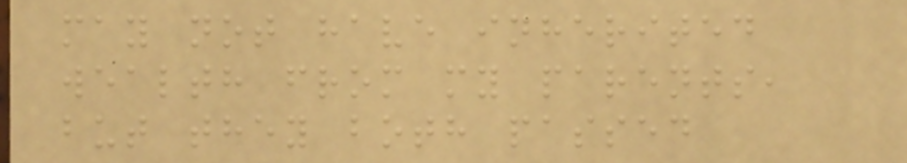may not have inherited
wealth from my parents,
but they both passed
